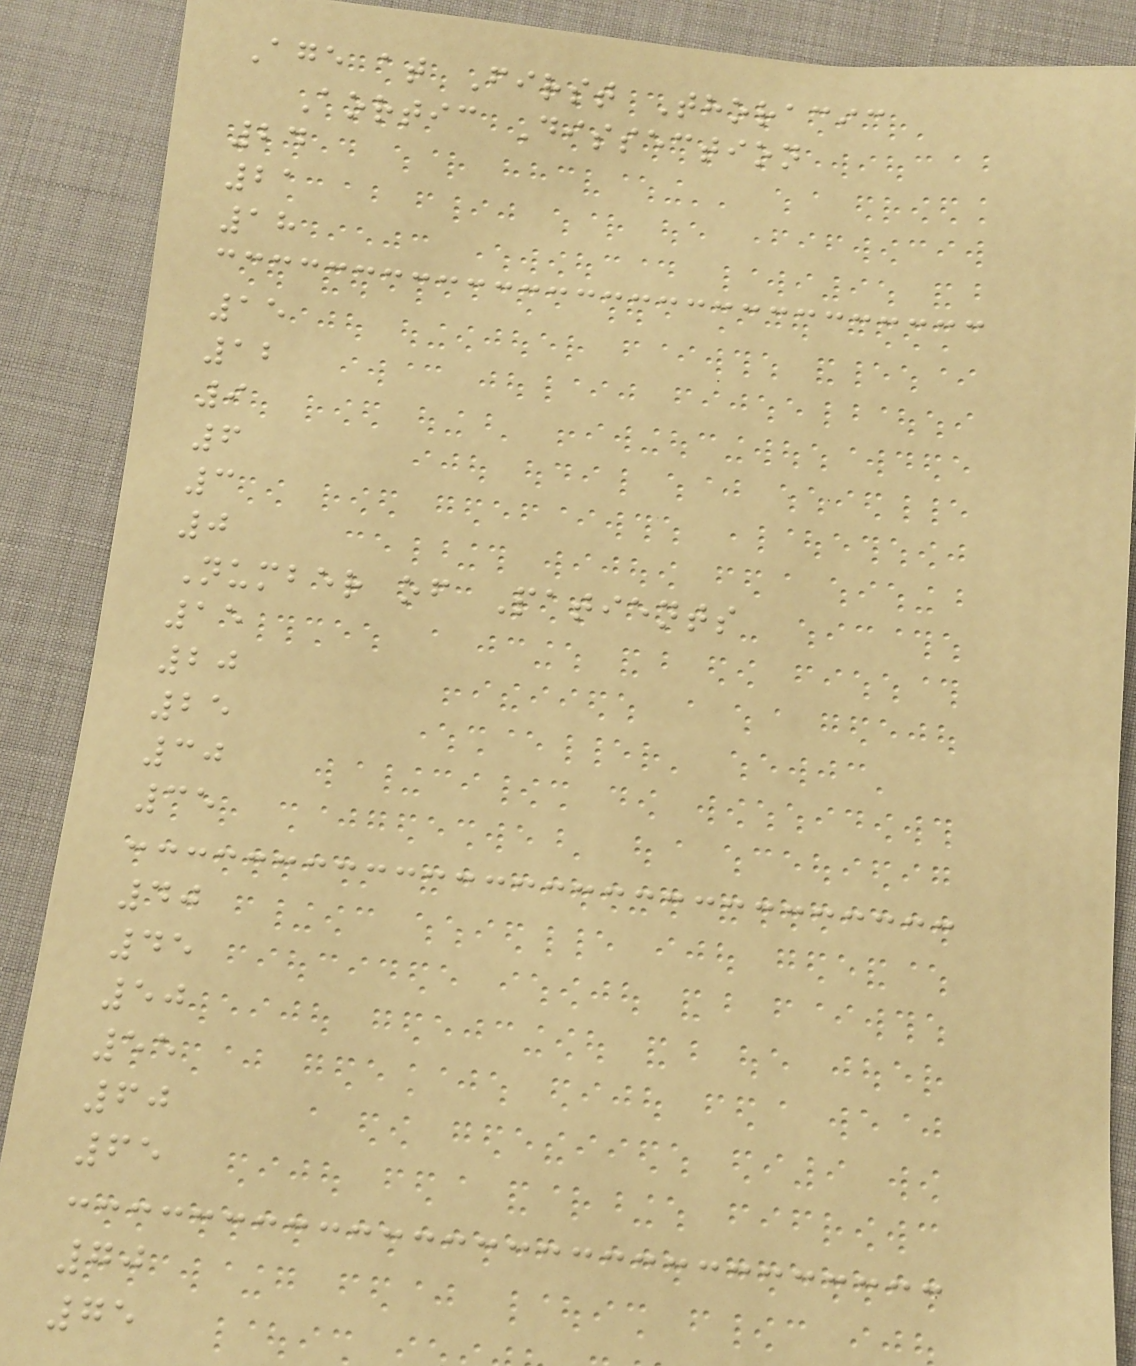Age at First Thoracic
Aortic Dissection
24
21
18
15
12
9
6
3
0
Number of Patients
15
20
25
30
35
40
45
50
55
60
65
70
75
